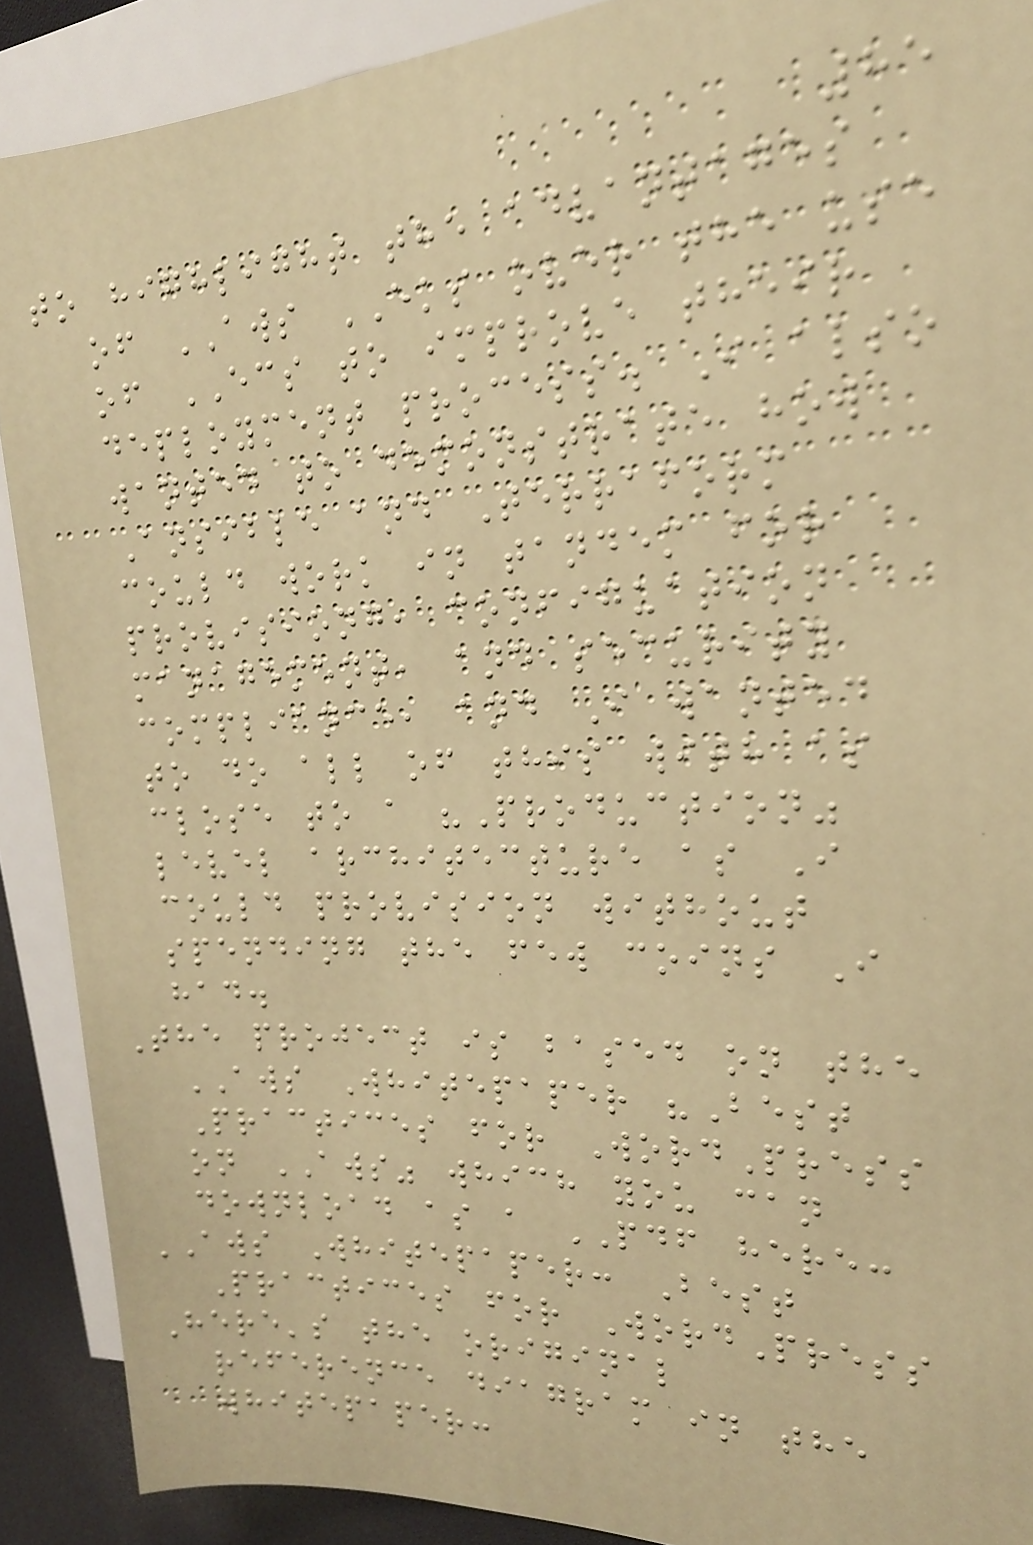85
to highlight the advantages
of AWS EKS over the use
of ECS to improve their
deployment process. I also
wanted to demonstrate how
Ansible and Terraform
could work in tandem for
provisiong, configuation
management, and security
compliance, and I wanted
to do all of this with as
close to a "Production"
level architecture as I
could provision without
spending the few coins I
had.
The project is based on the
AWS Whitepaper "Best
Practices for WordPress
on AWS" which you can
download as a PDF here:
AWS Whitepaper: Best
Practices for WordPress
Here's the original
reference diagram in the
whitepaper:
